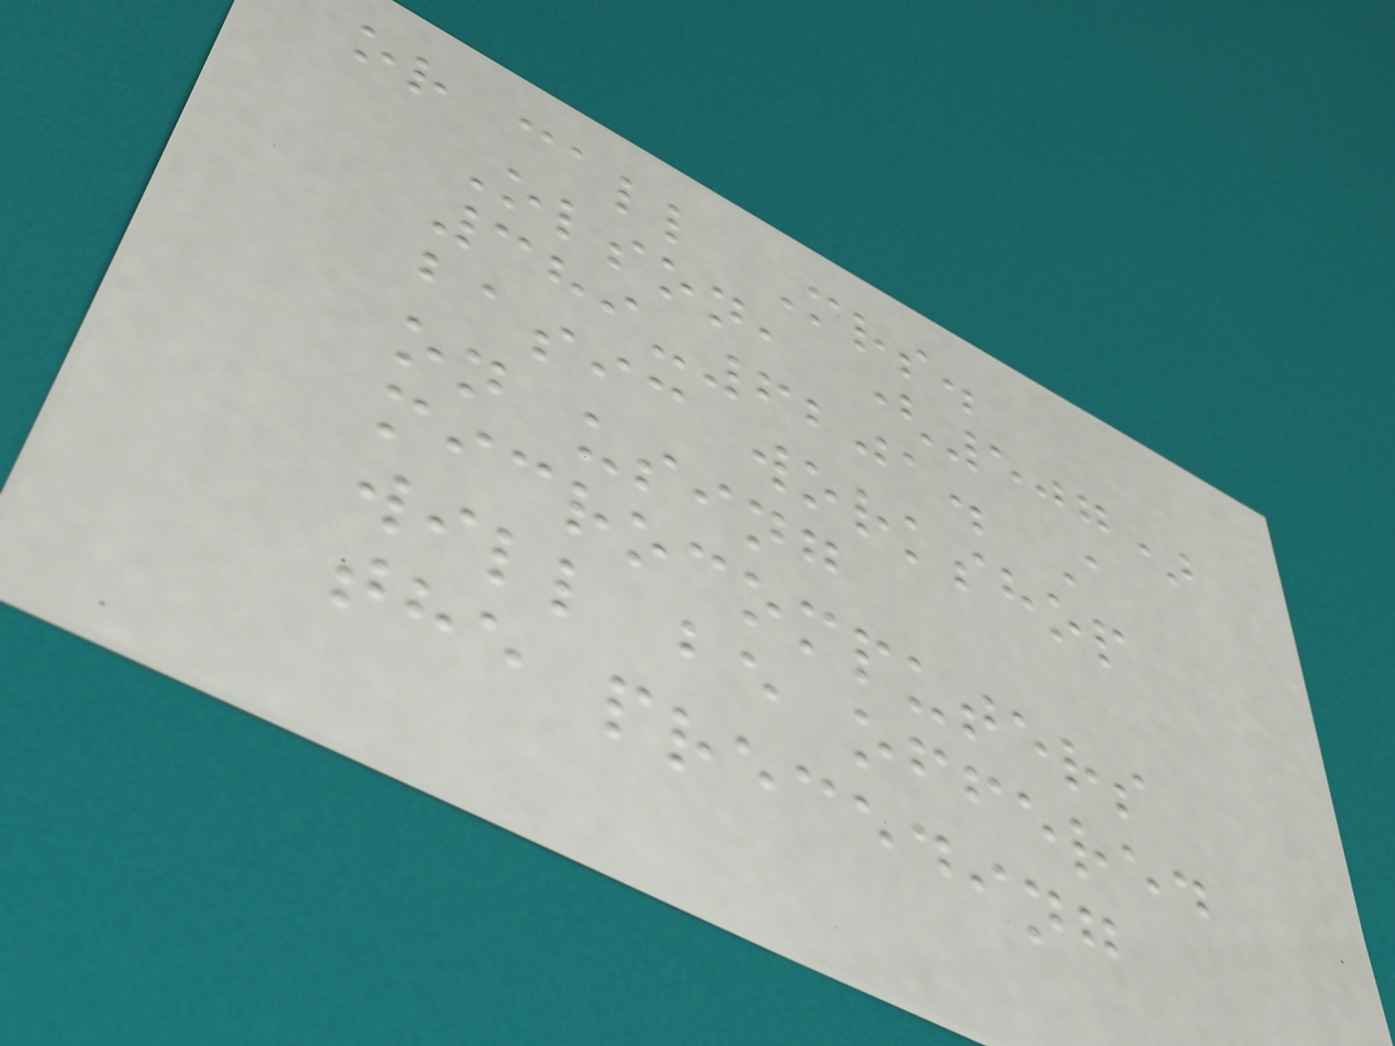or call Mrs.
Olson, (507)
389-6201. A
basic workshop
on using
microcomputers
will be offered
the preceding
